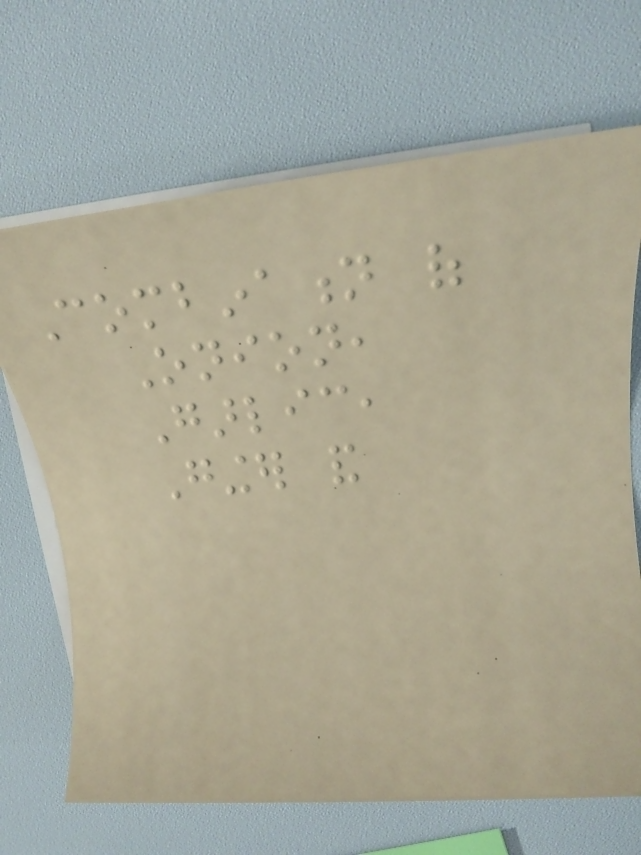Combination of
Onion,
Garlic,
Ginger and
